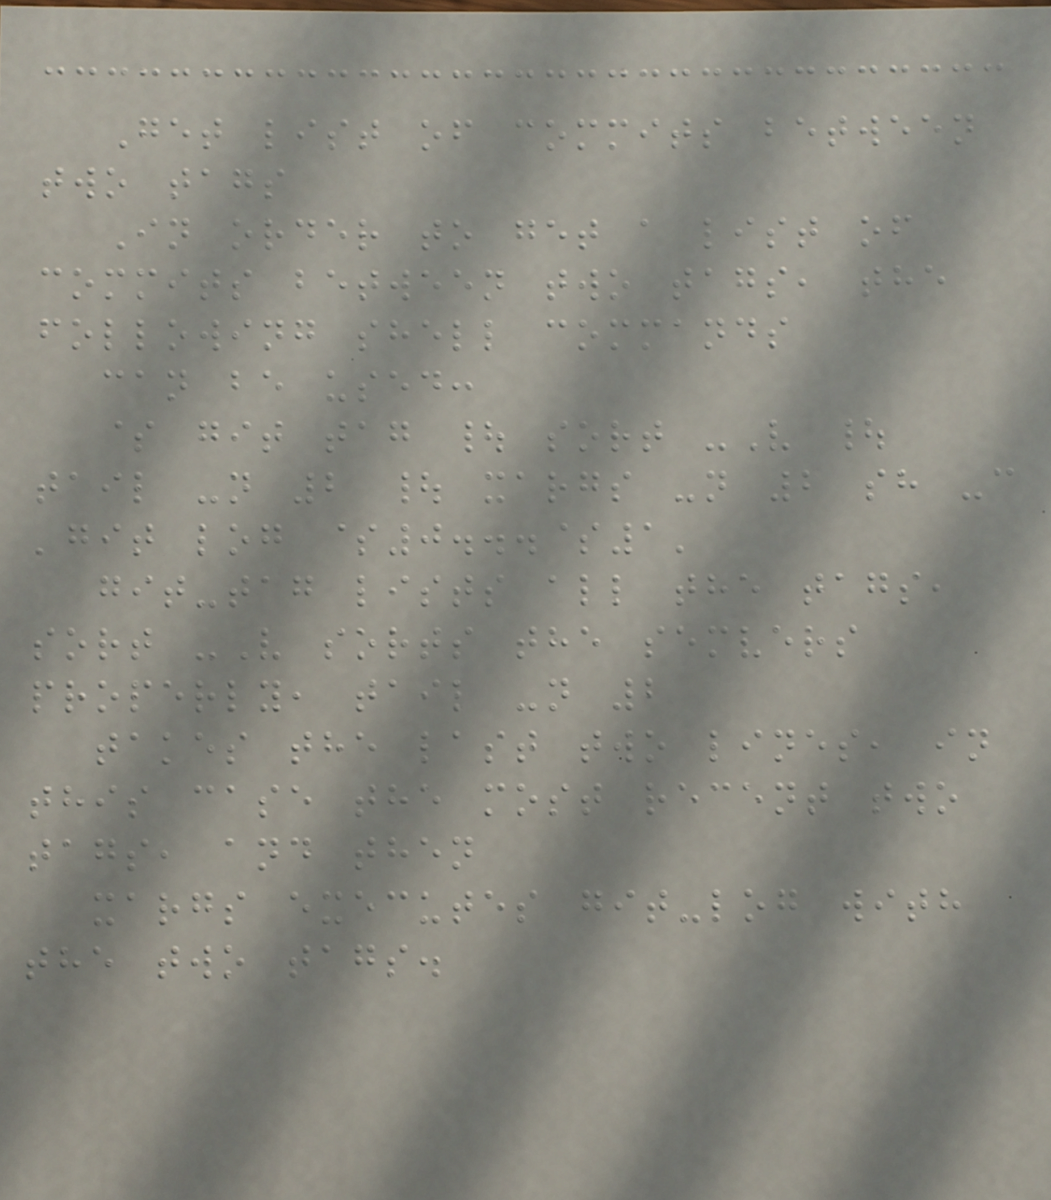Get list of commits between
two tags
In order to get a list of
commits between two tags, the
following shell commands
can be used:
$ git tag | sort -V |
tail -n 2 | xargs -n 2 sh -c
'git log $0...$1'
git-tag lists all the tags,
sort -V sorts the semvers
properly, tail -n 2
takes the last two lines, in
this case the most recent two
tags, and then
xargs executes git-log with
the two tags.
